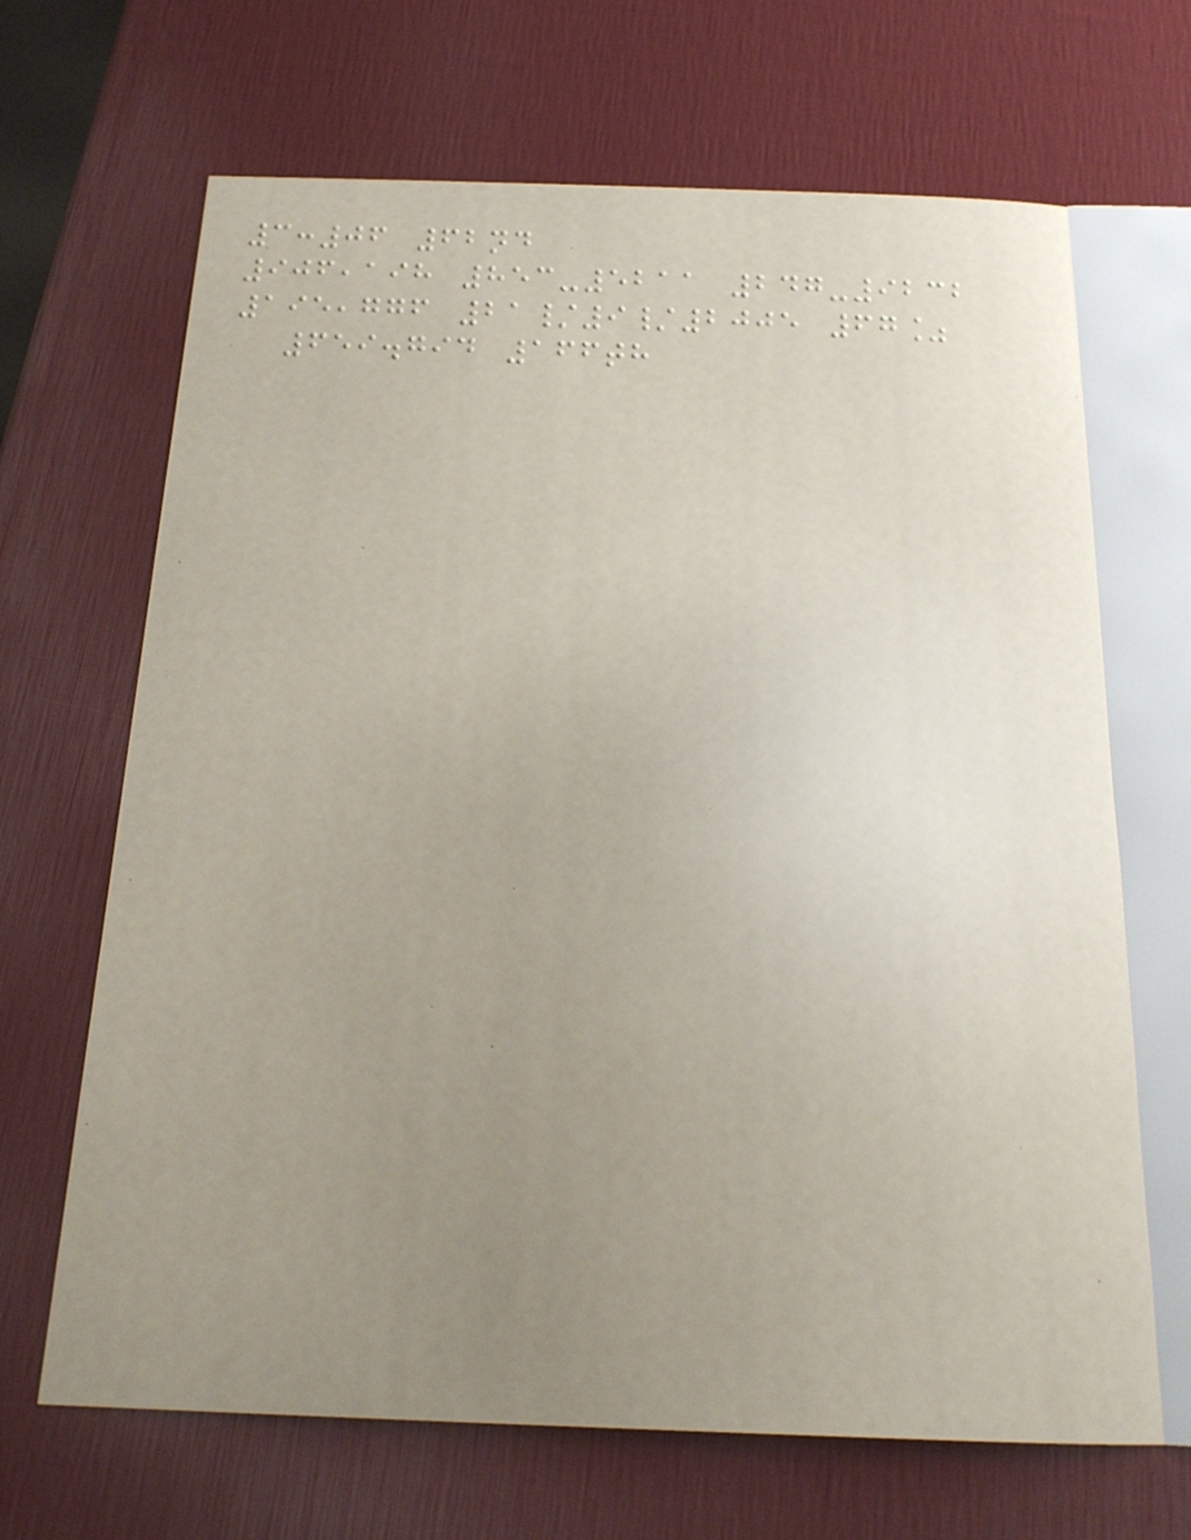3:06 62nd
906,198 853-5211 247-9232
195,776 21/9/2005 67%
659.794 166th
